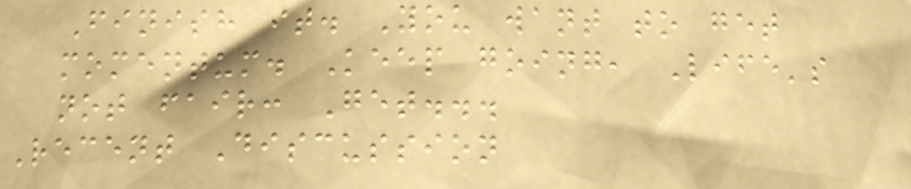Finish it. You want to get
momentum. Keep going, Life's
not fair: Get...
Recent Discussion
